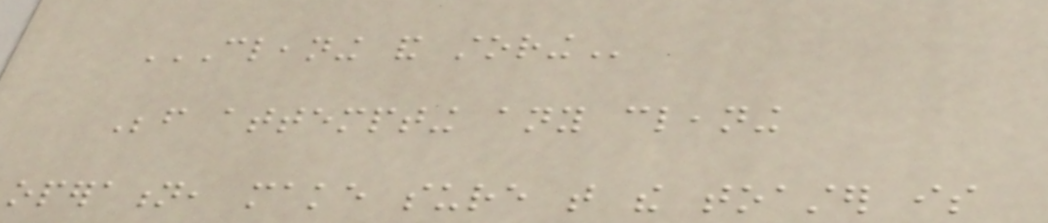CLEANING AND STORING
Before attempting any cleaning
operation, make sure that the toaster is
